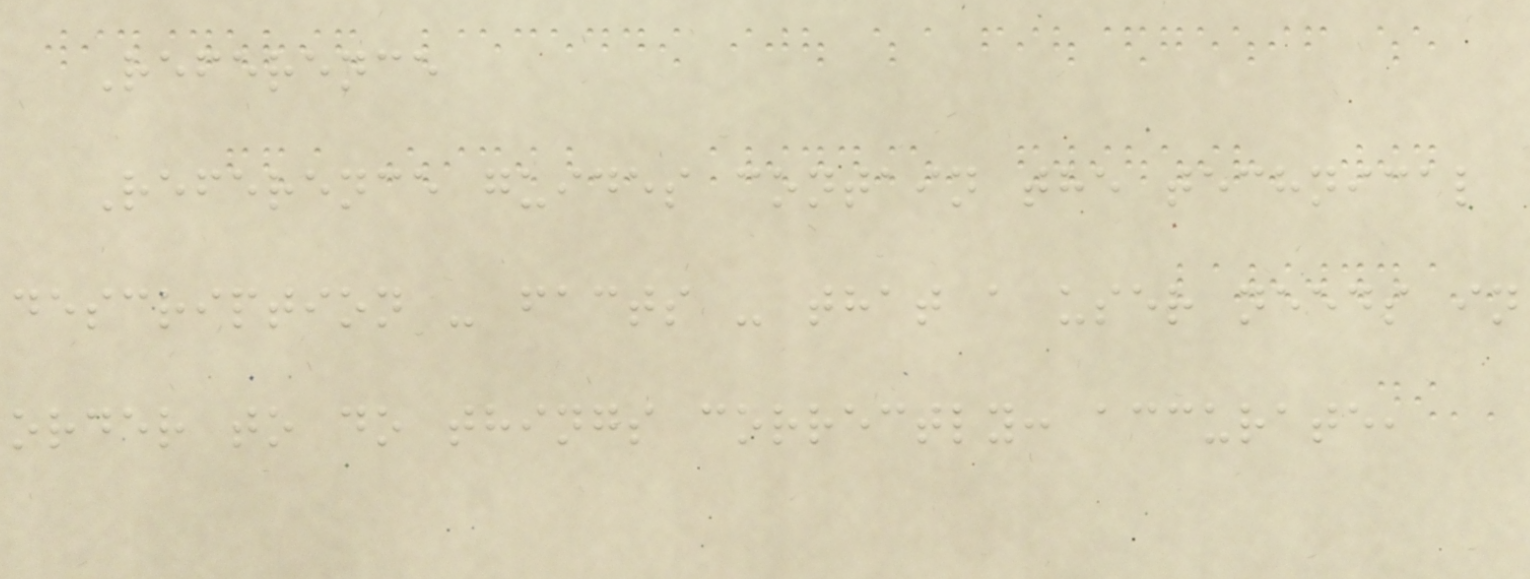Reference
Reference guides contain the technical
description - facts - that a user needs in
order to do things correctly: accurate,
